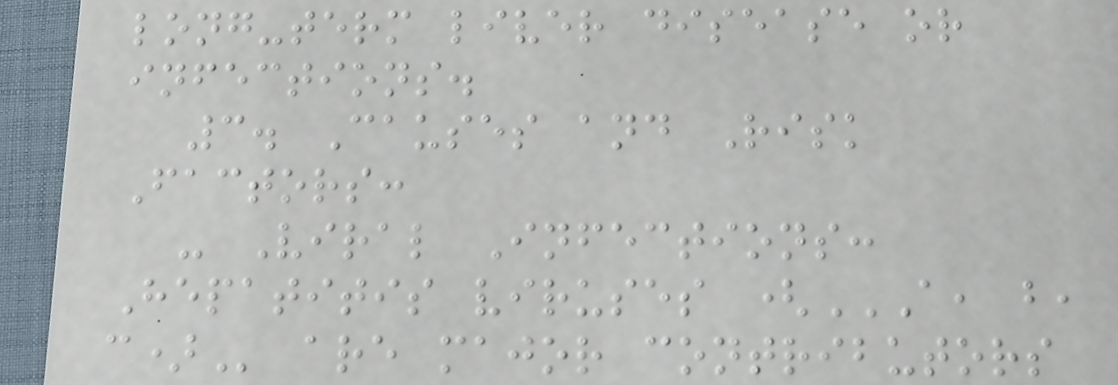long-term liver disease or
infections.
3. Causes and Risk
Factors:
- Viral Infections:
Hepatitis viruses (A, B,
C) are major contributors
